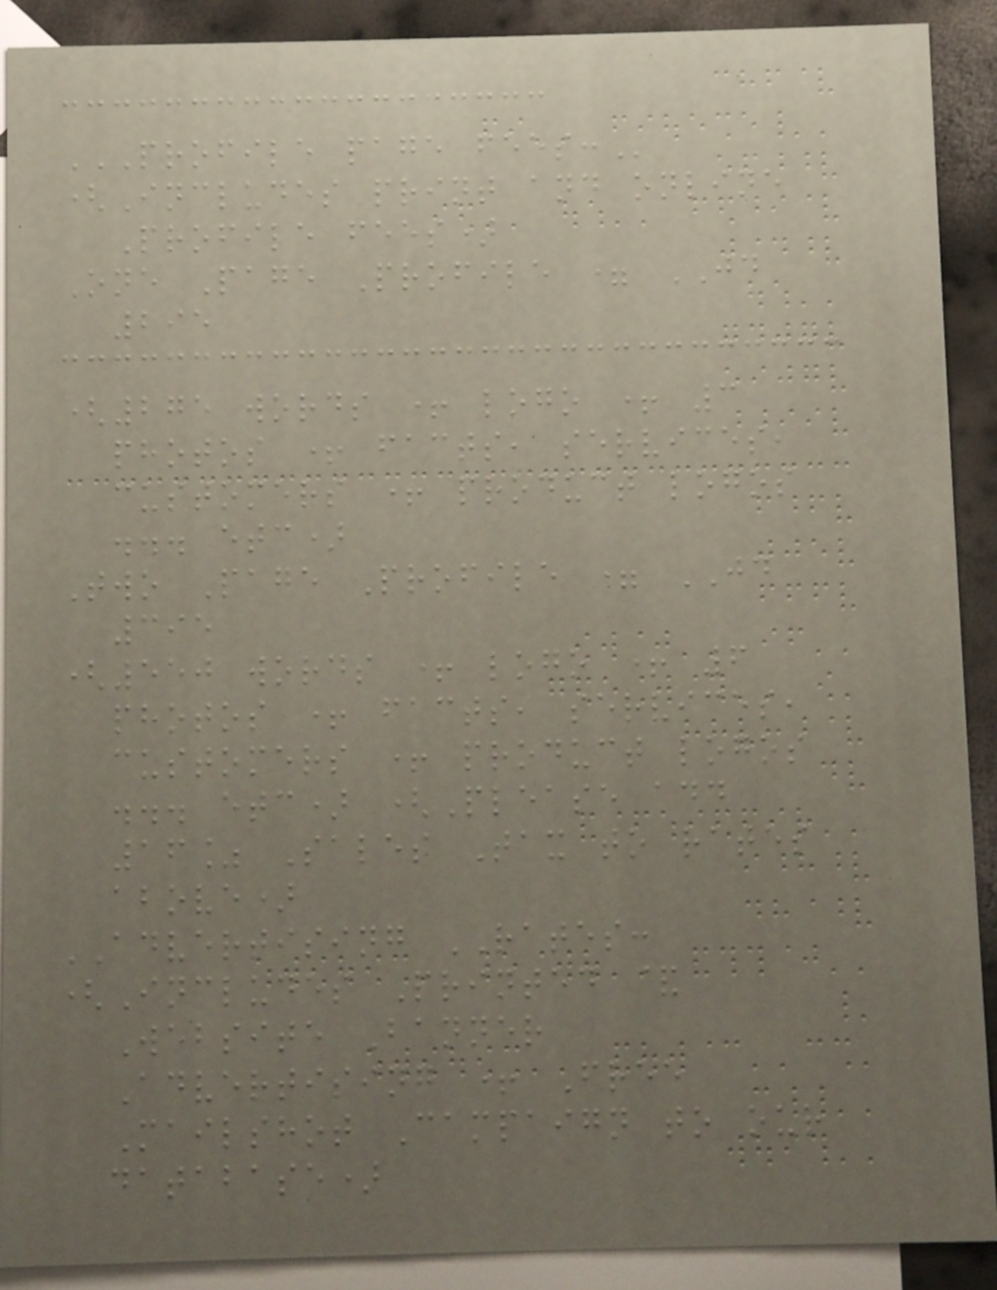PROFILE PAGE FEES:
(Includes print and online
Profile fees)
One Page Profile = JD
295
(275 words + logo + 3
photos + facts, services,
customers + product logos
... etc)
Two Page Profile = JD
395
(550 words + logo + 6
photos + facts, services,
customers + product logos
... etc) (Please add
16% Sales Tax to rates
above)
ADVERTISING RATES:
(Includes Printed &
Website Banner
Advertising + Free
Mailshot Campaign to our
database)
